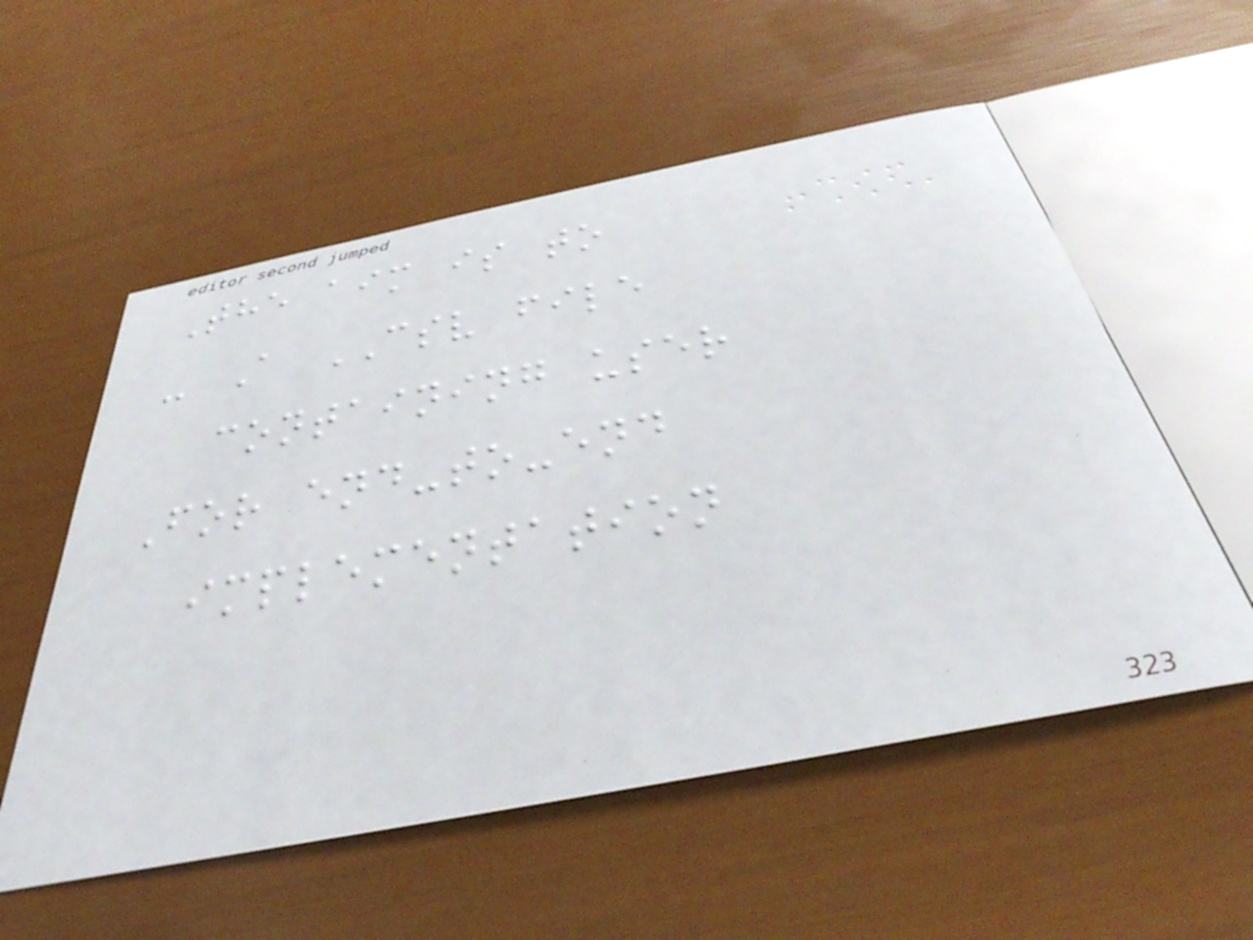The aim is to
- A CSV file
containing user
For end-to-end
implementation
